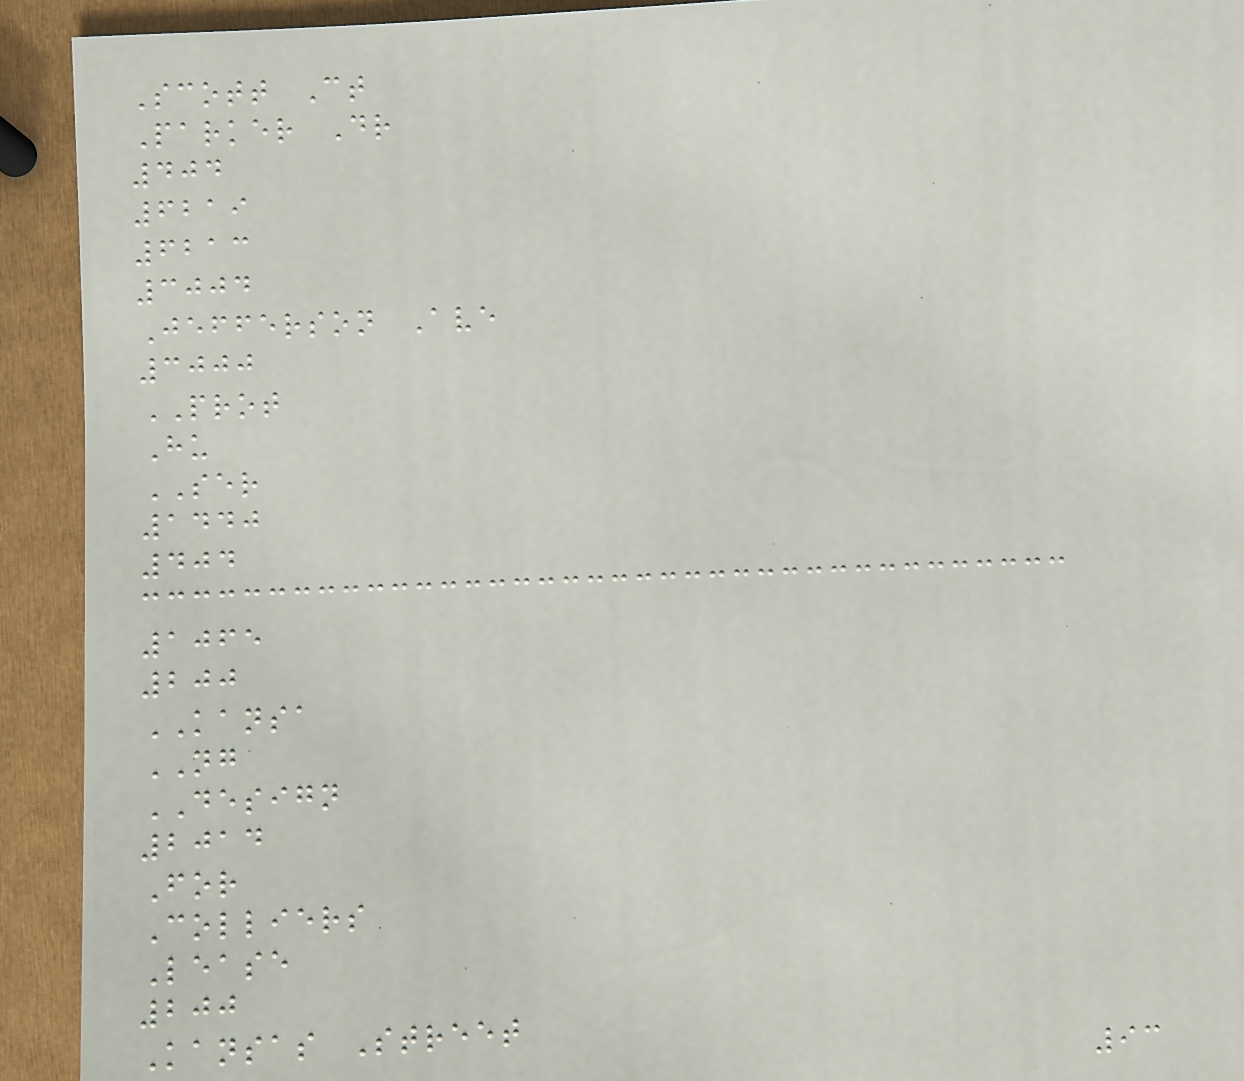Scott Ct
Parker Dr
404
6219
6213
3004
Jefferson Ave
3000
PROT
Hu
SER
1440
404
1065
200
KANSA
NG
DESIGN
2014
For
Colliers
Lease
200
Kansas Street
93
